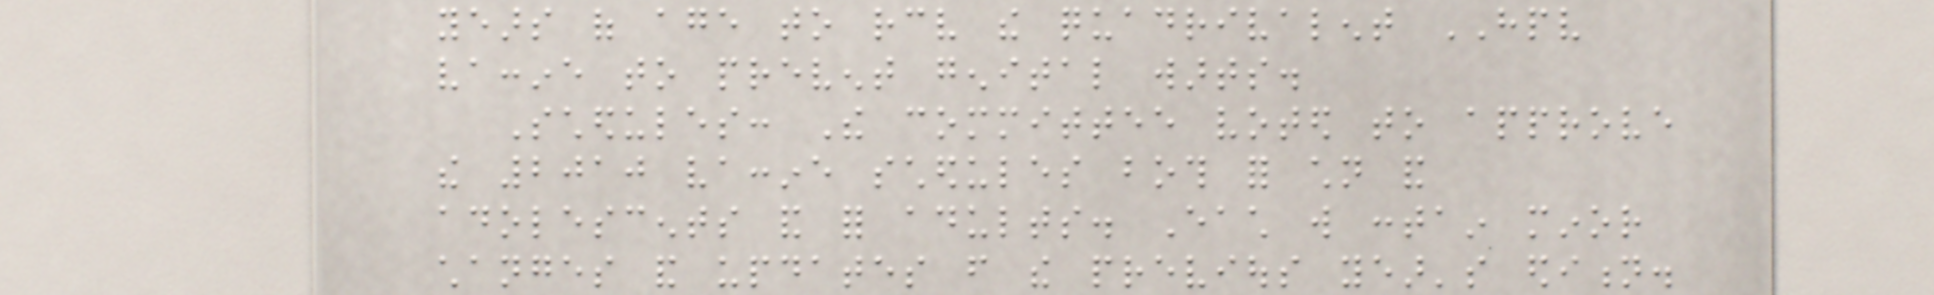years of age to receive the quadrivalent HPV
vaccine to prevent genital warts.
Schedules: The committee voted to approve
the 2010 vaccine schedules both for children and
adolescents and for adults. Each will contain minor
changes and updates from the previous year's edition.
